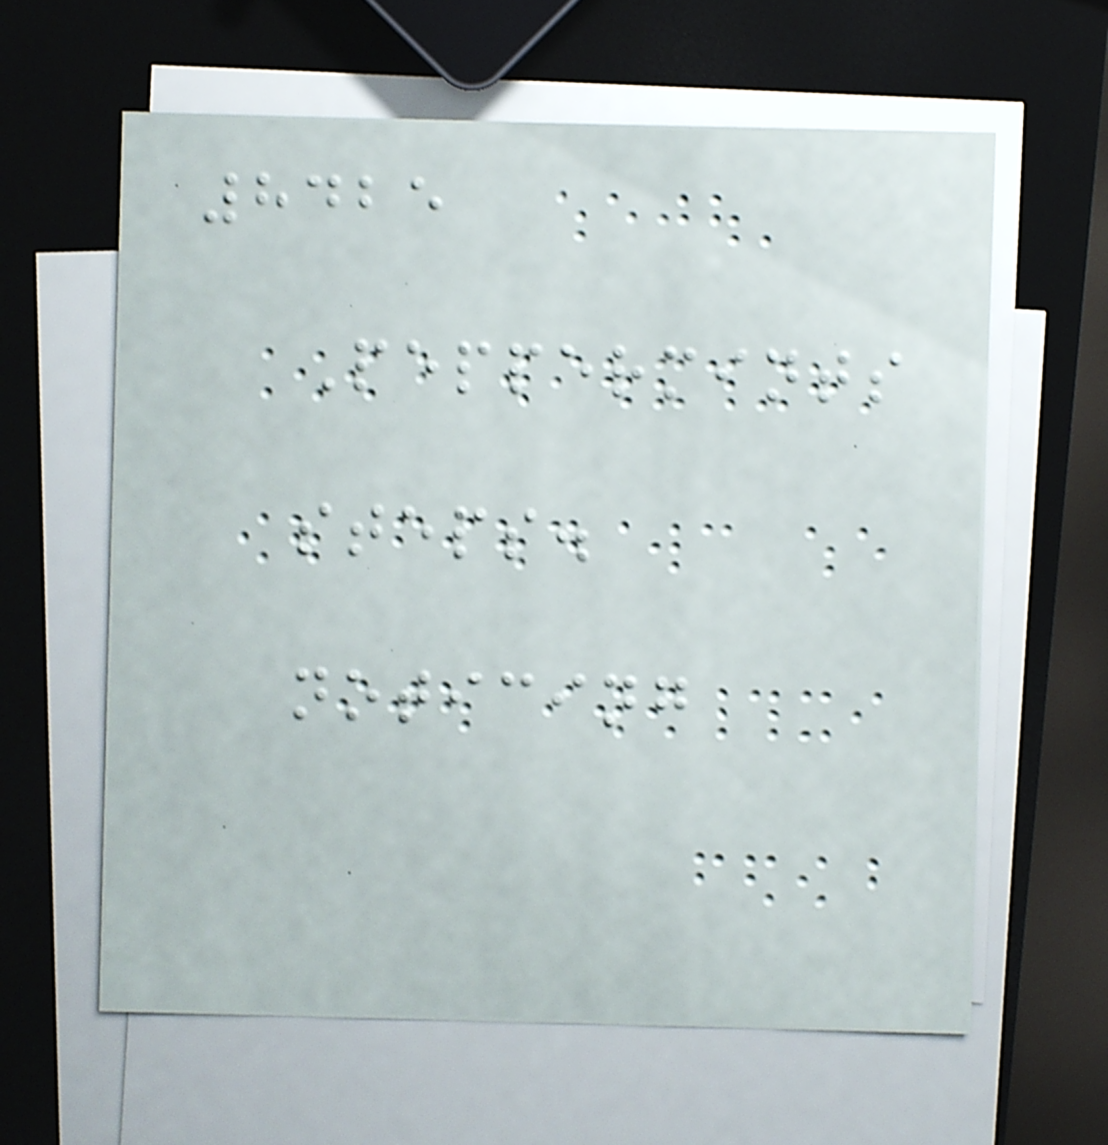8425
Peppermints
steps.
noticing
